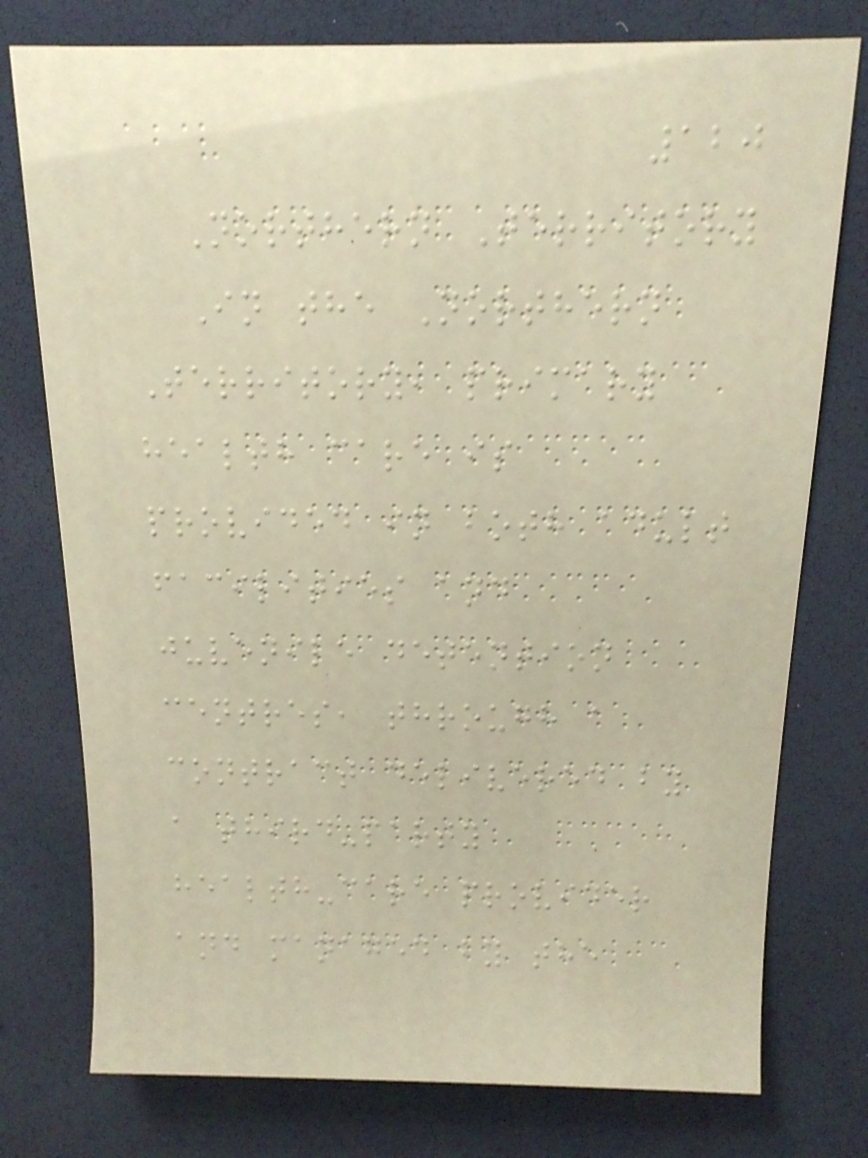120
Northern Territory
In the Northern
Territory, primary
health care is
provided in both adult
facilities and
juvenile detention
centres, through a
contract delivered by
a third-party
health-care provider
and managed by the
